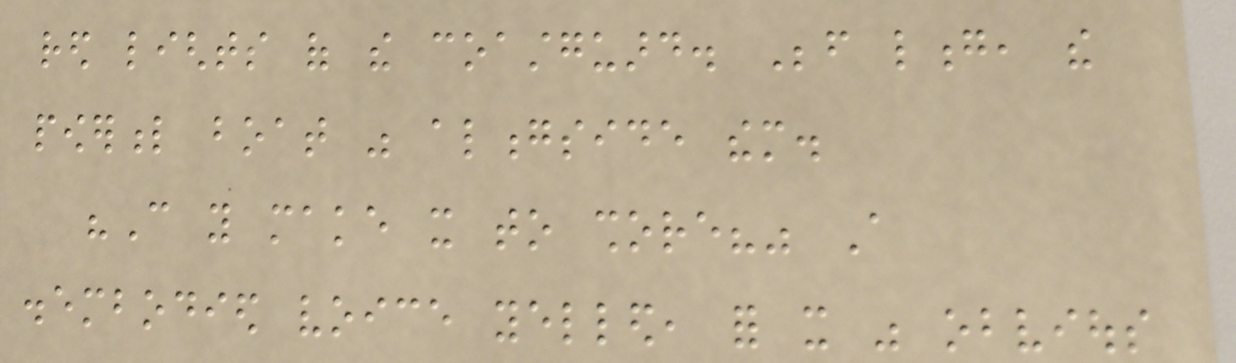red lights of the coastguard. Before long, the
powerful boat was alongside them.
"Can you make it to shore?" A
disembodied voice yelled, for it was obvious
